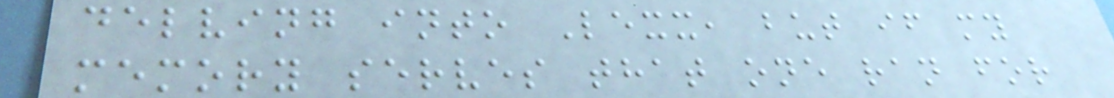delving into Lexx, but if my
memory serves that one ran for
